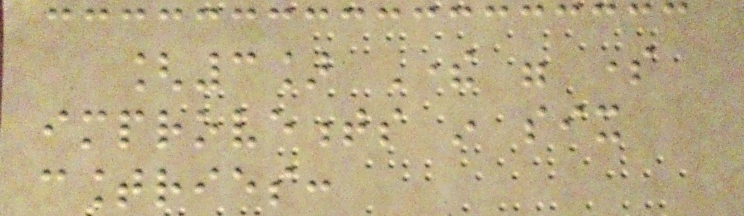[3] There were some
improvements in six
countries:
